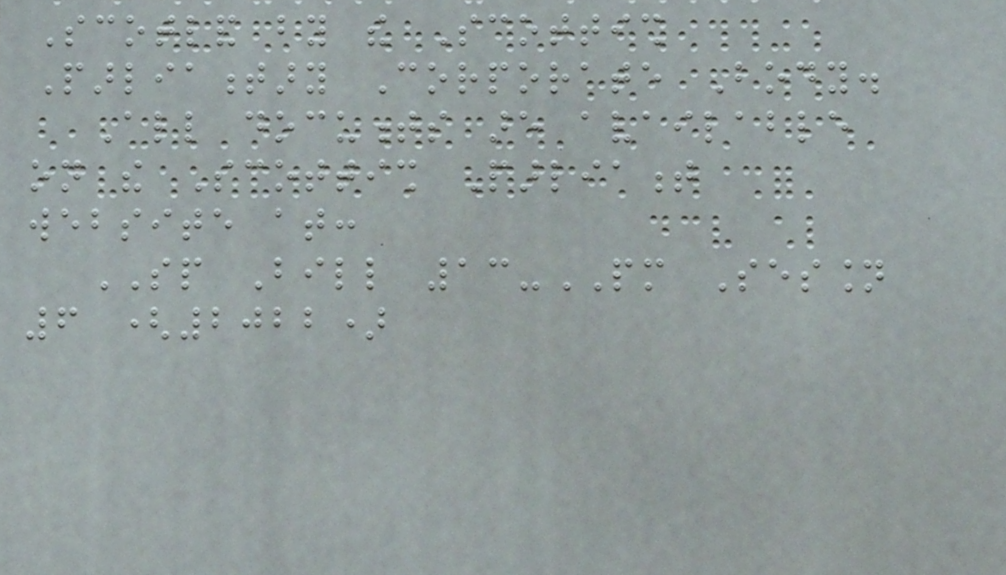Scotland by the Scottish
Parliamentary Corporate Body.
All documents are available
on the Scottish Parliament
website at:
SP Bill 13-PM Session
6 (2022)
